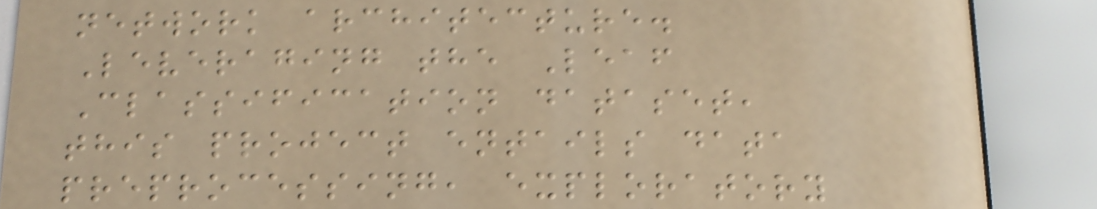network architecture.
Leveraging the Leaf
Classification dataset,
this project entails data
preprocessing, exploratory
